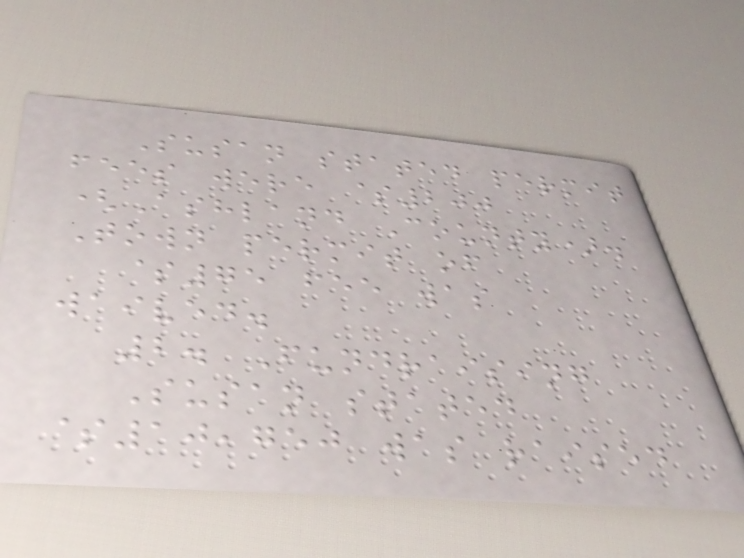Susan stated permit
fees were $200
(Ashland County).
Town permit of
$75 fee was
waived.
2. Fundraising
Susan stated
$10,750 was raised
